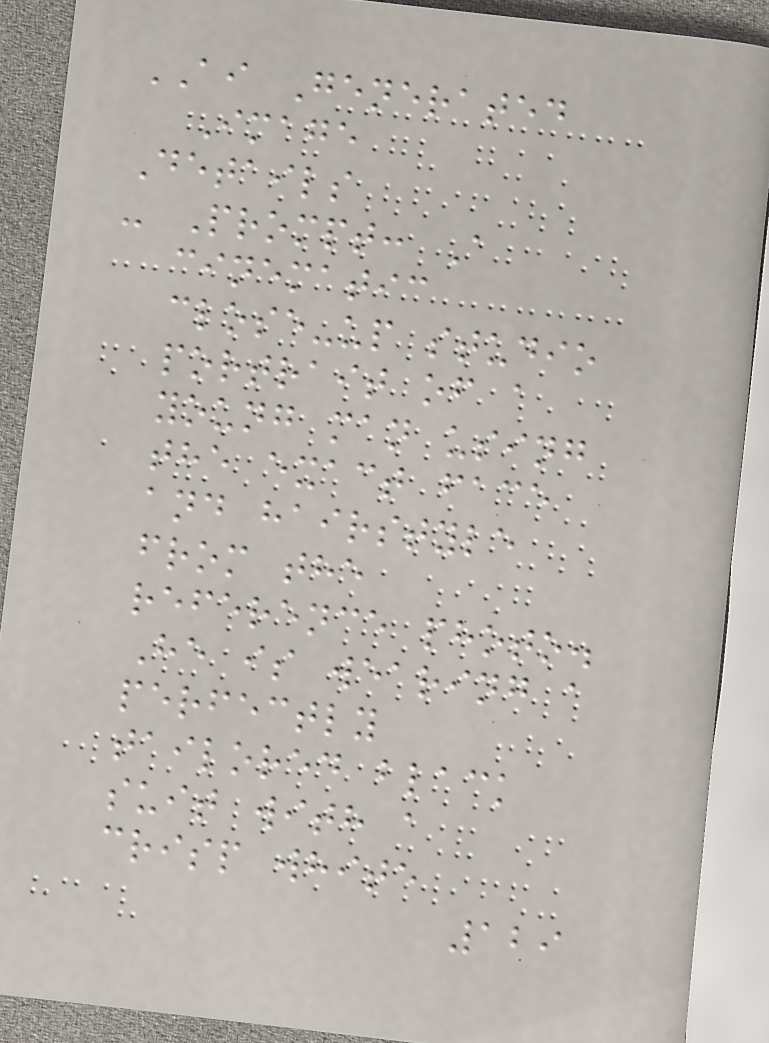AI Generated
Image
Details
- Prompt: A
cinematic
close-up studio
portrait of a
young man using
the exact face
and hairstyle
from the
reference photo.
He is wearing a
perfectly
tailored black
suit with a
crisp white
129
